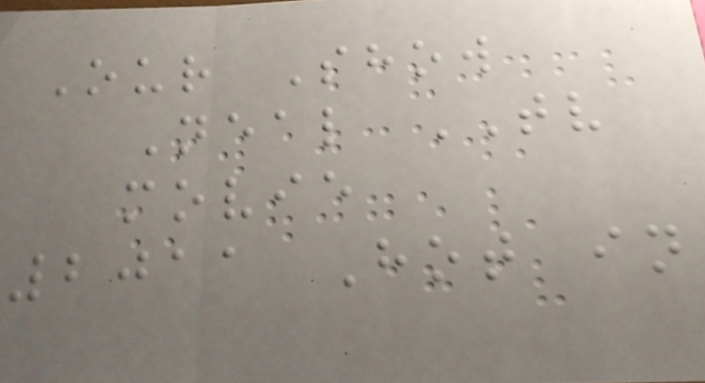Our Show
Neal TV
movie
2011 Hot in
